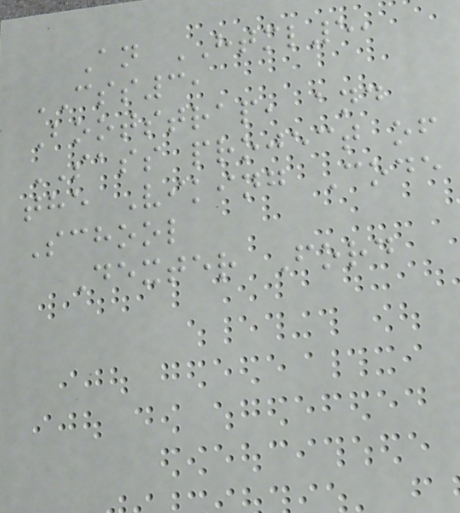An HTML5,
CSS3,
Bootstrap, and
SASS project of
the Viking Code
School
Dexter Ford
